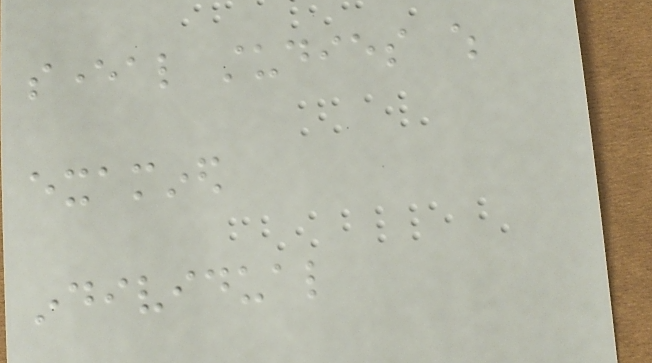several studies which
examined
individual
